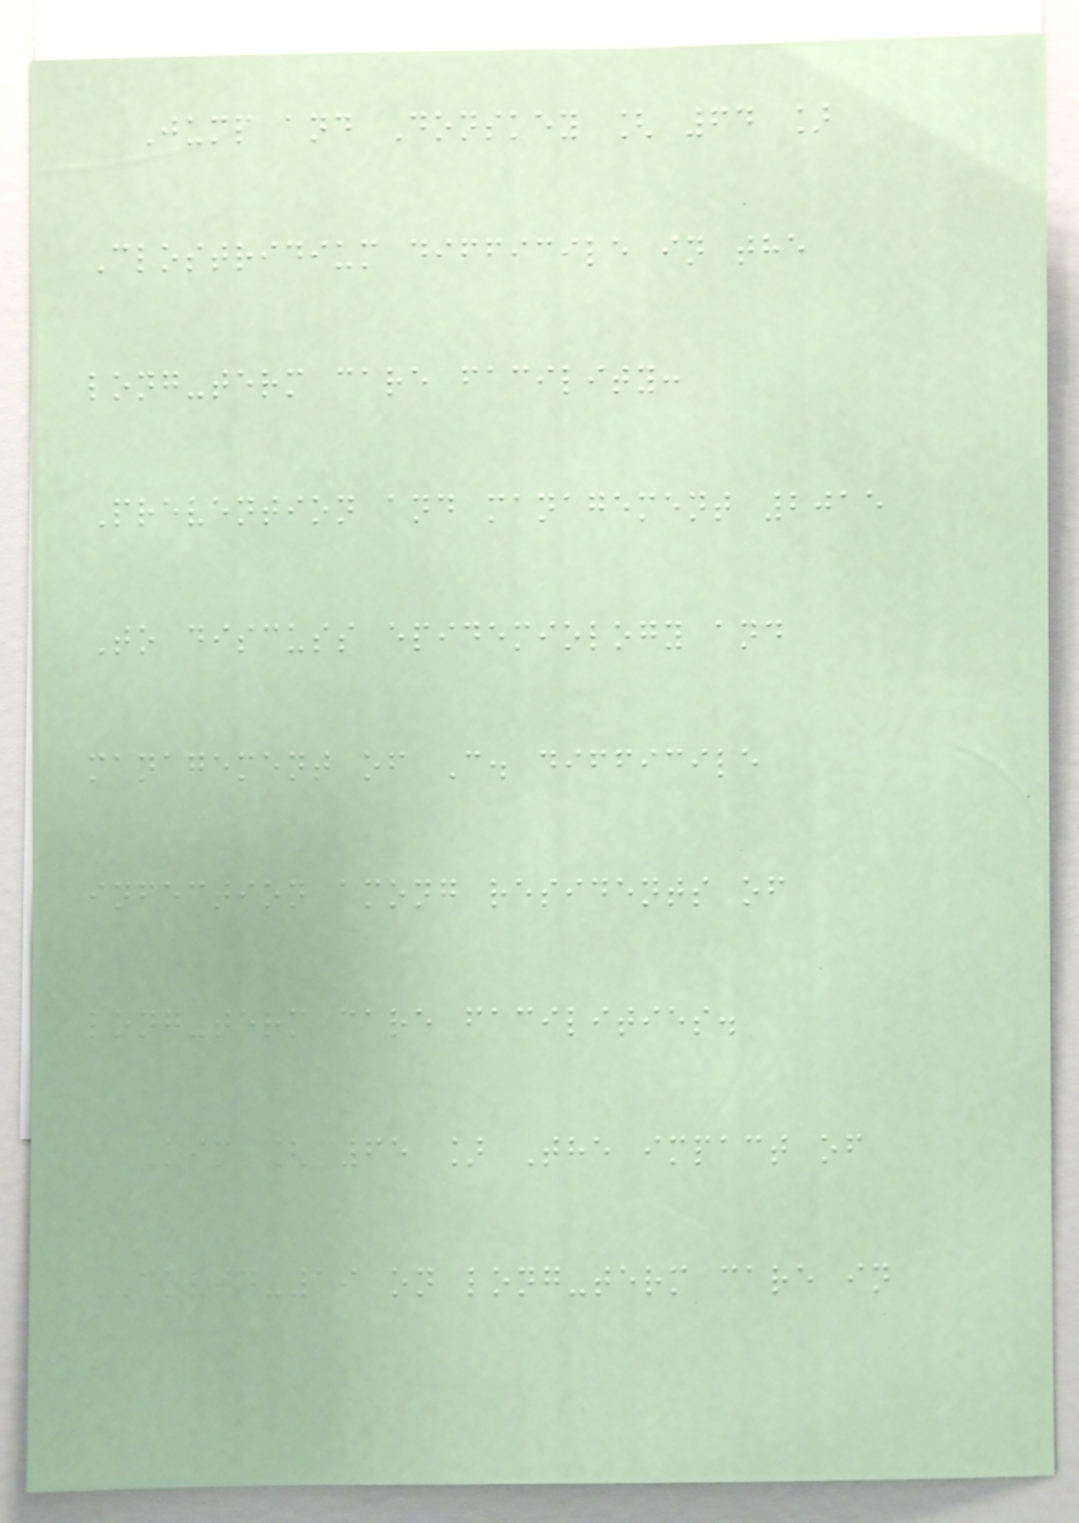Jump and Donskey [ 64 ]
Clostridium difficile in the
long-term care facility:
Prevention and management 2015
To discuss epidemiology and
management of C. difficile
infection among residents of
long-term care facilities.
Kim [ 65 ] The impact of
COVID-19 on long-term care in
